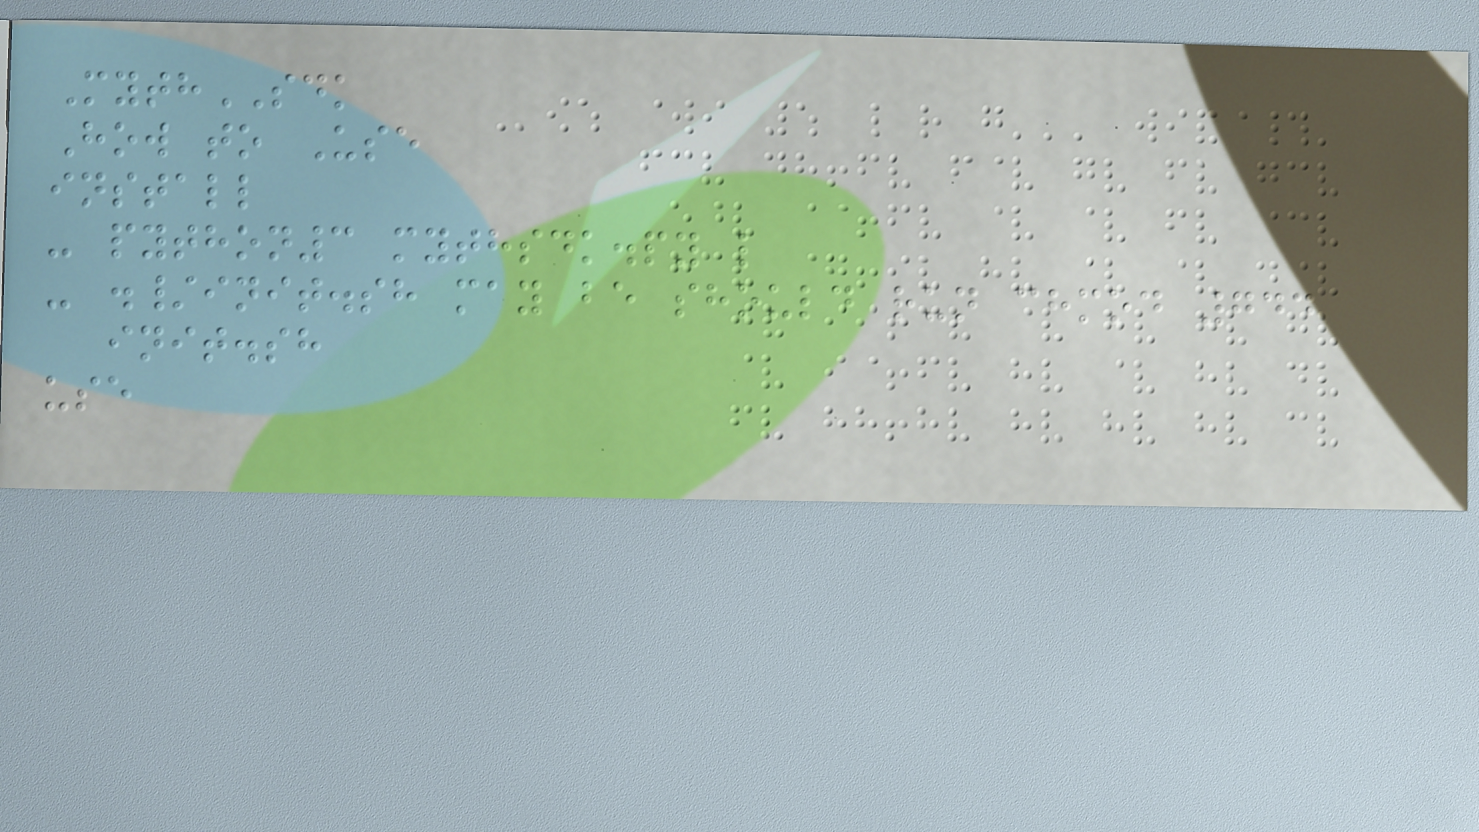MythSDK
How to Use
install
- python3 mythsdk.py l
- ./init.sh may be should run chmod 744
init.sh
use
